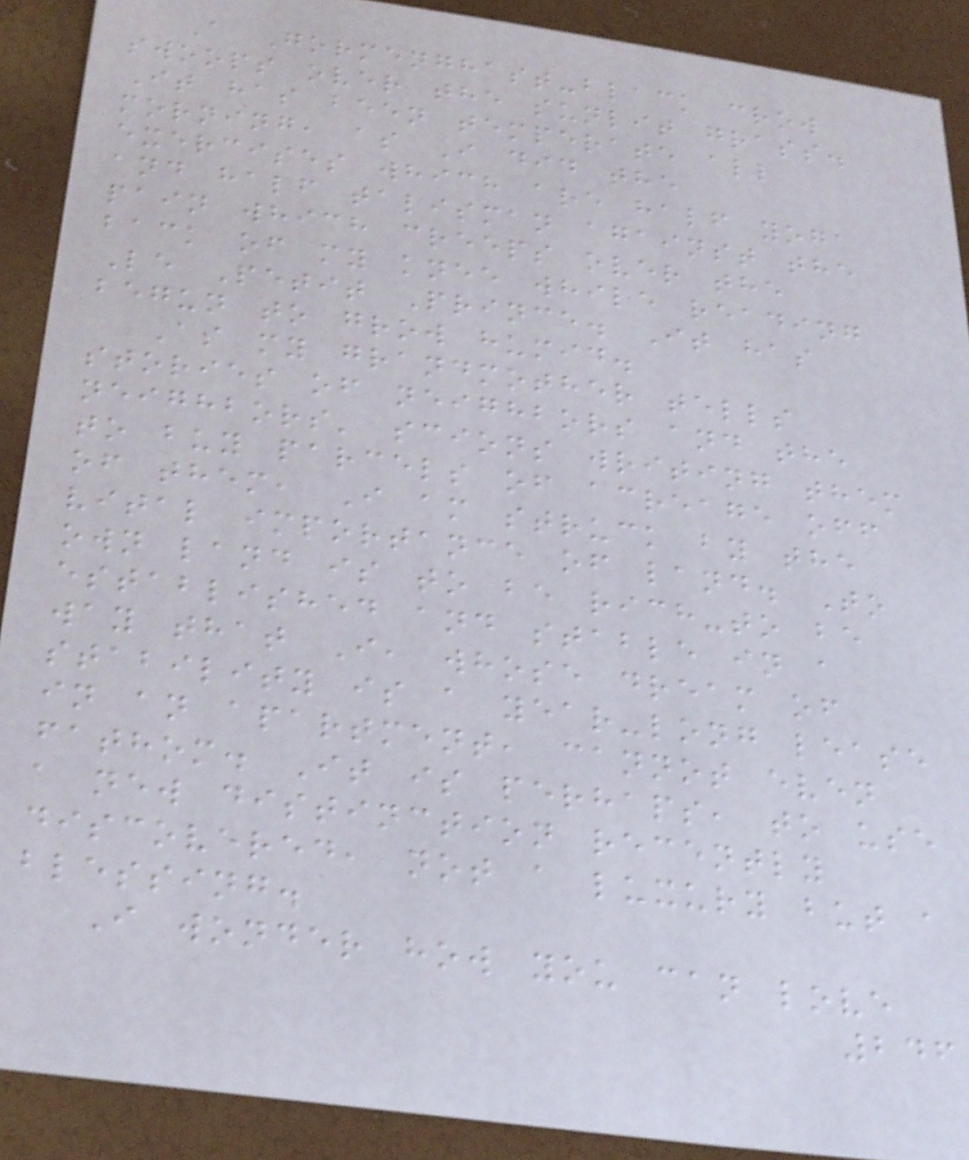A Gormenghast-black crow
swoops over the sunlit grass.
It has been temperate all
morning, as I did the
exercises which are half yoga
and half talisman against the
pain which creeps over the
back of my knee while reading
Le Petit Prince. It has
begun to grow humid.
As my grandmother tells
stories of neighbors and the
neighbors' scions writing them
to buy parcels of acreage off
of them, I am struck by the
vital importance of land. To
own land is to be rich-to be
established and stable in a
way that I, whose dream of
stability is a year-long lease
in an apartment, cannot even
fathom. It is perhaps, to use
a new distinction recently
discovered, not a luxury but a
blessing.
I wonder how you can love
246
